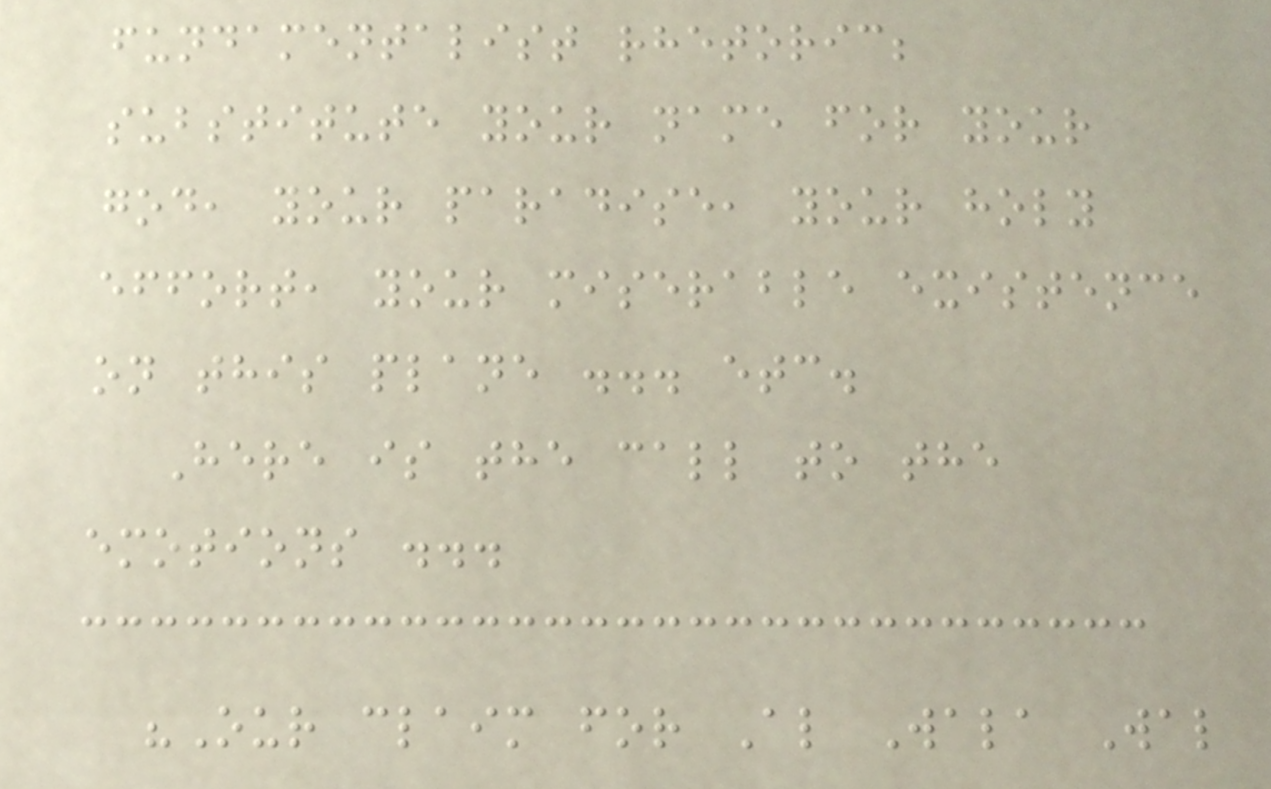fundamentalist rhetoric;
substitute your name for your
god, your paradise, your holy
effort, your miserable existence
on this plane ... etc.
Here is the call to the
emotions ...
"Our claim for Al Wala Wal
